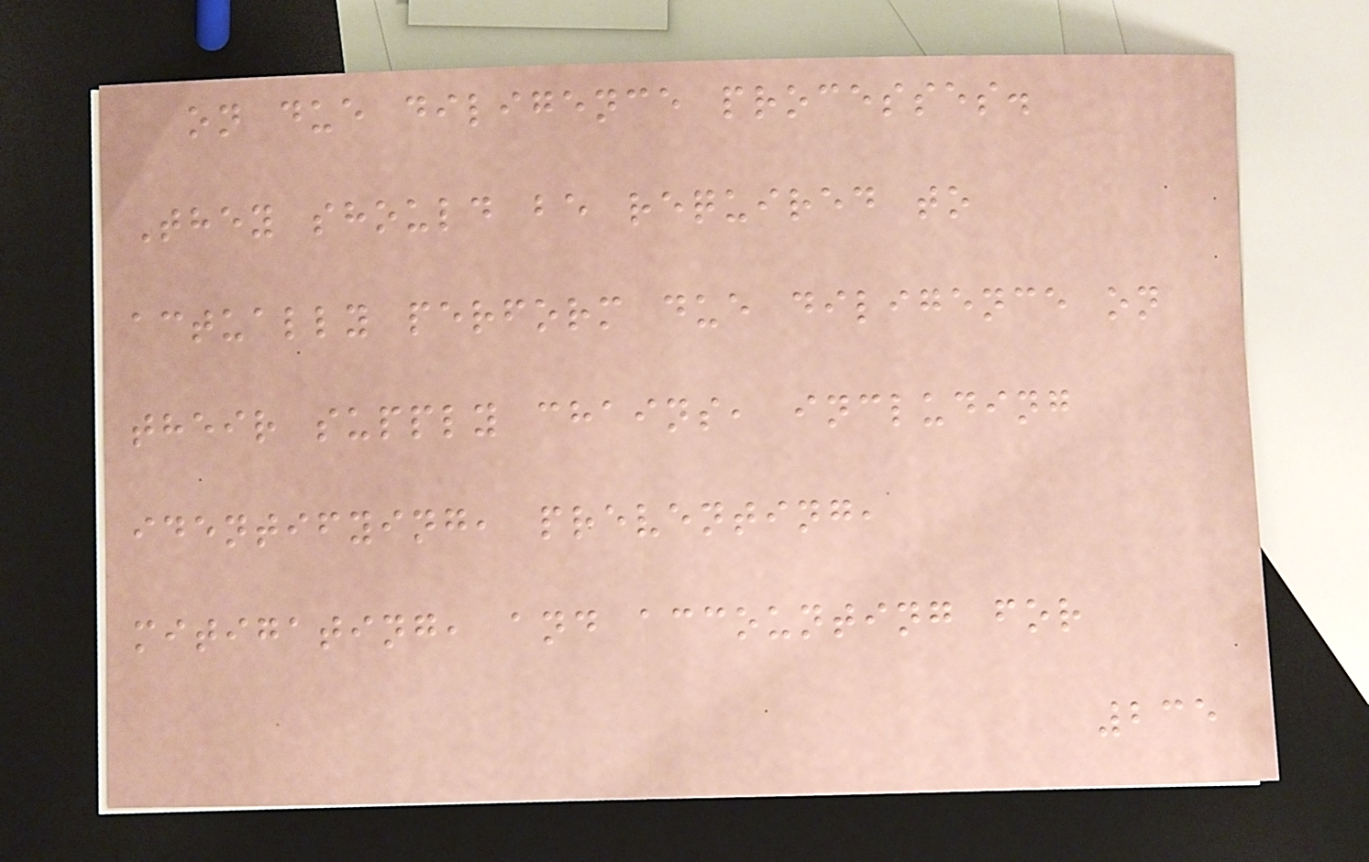on due diligence processes.
They should be required to
actually perform due diligence on
their supply chains, including
identifying, preventing,
mitigating, and accounting for
235
